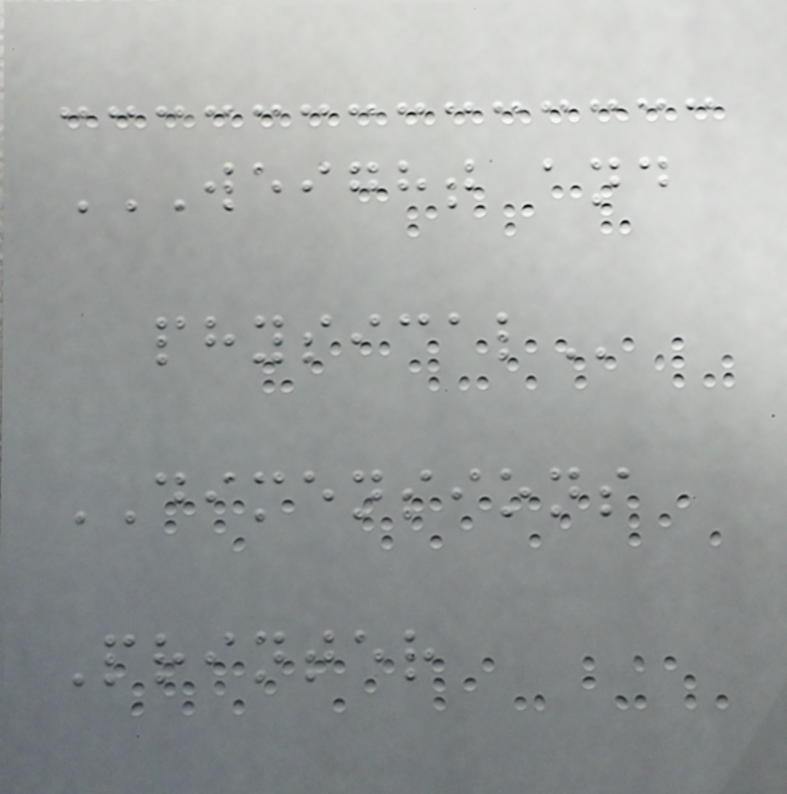WEIGHT AND
PHYSICAL
DIMENSIONS
Printer
